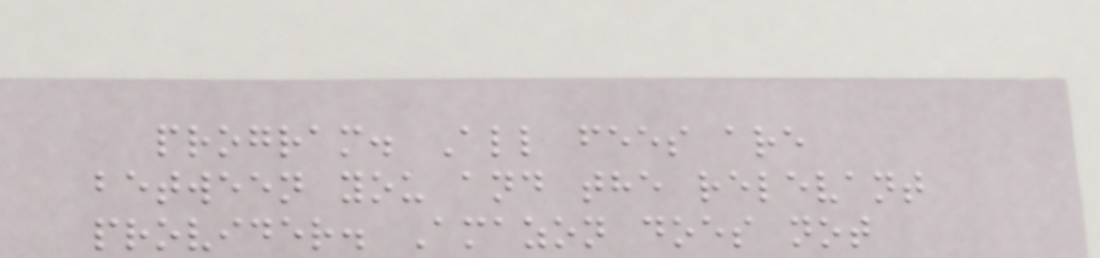program. All fees are
between you and the relevant
provider. Amazon does not
